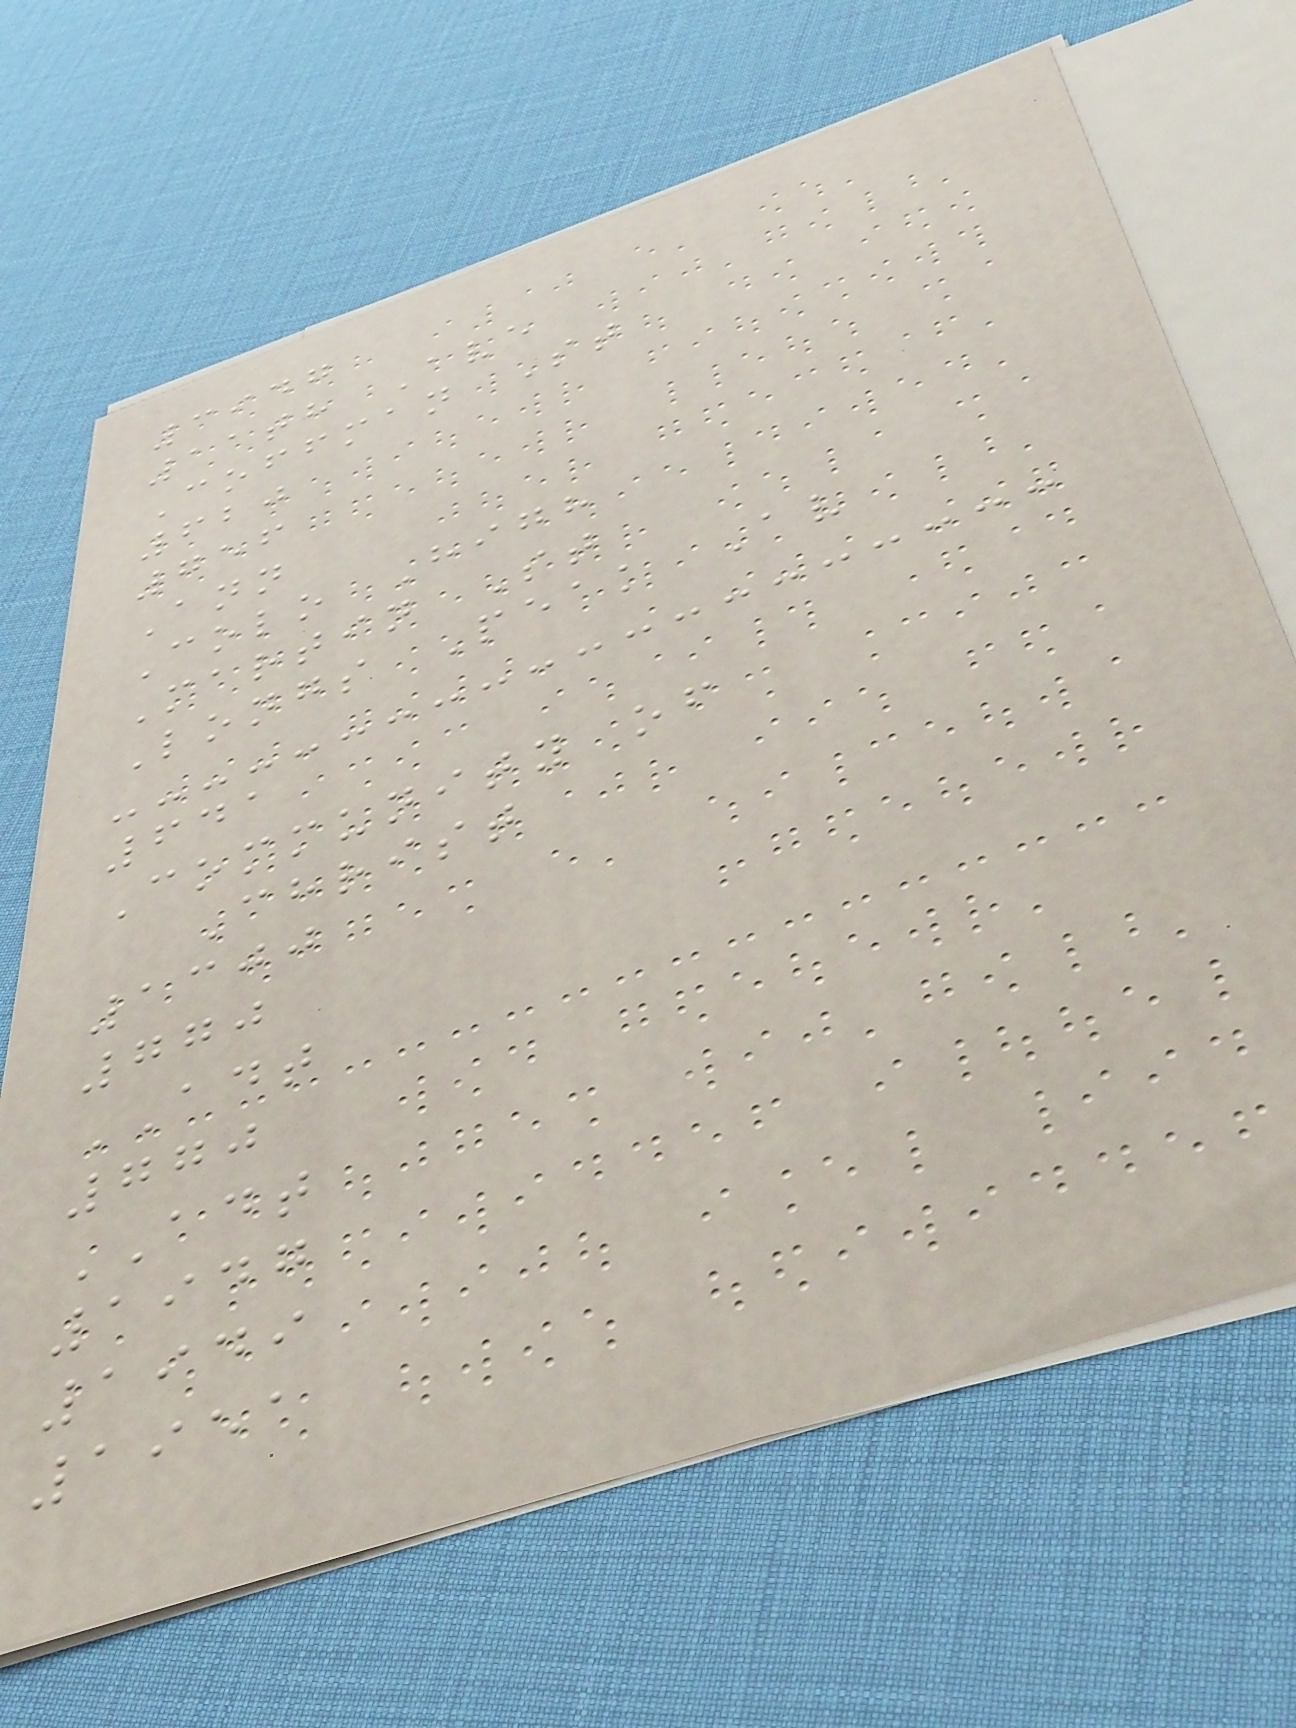3947
11th Ave
Coffman St
620
756
Ann
Colo High
Martin St
Longs Peak Av
641
Community of
Christ
1300
770
ADT
770
ADT
1947
1949
1951
